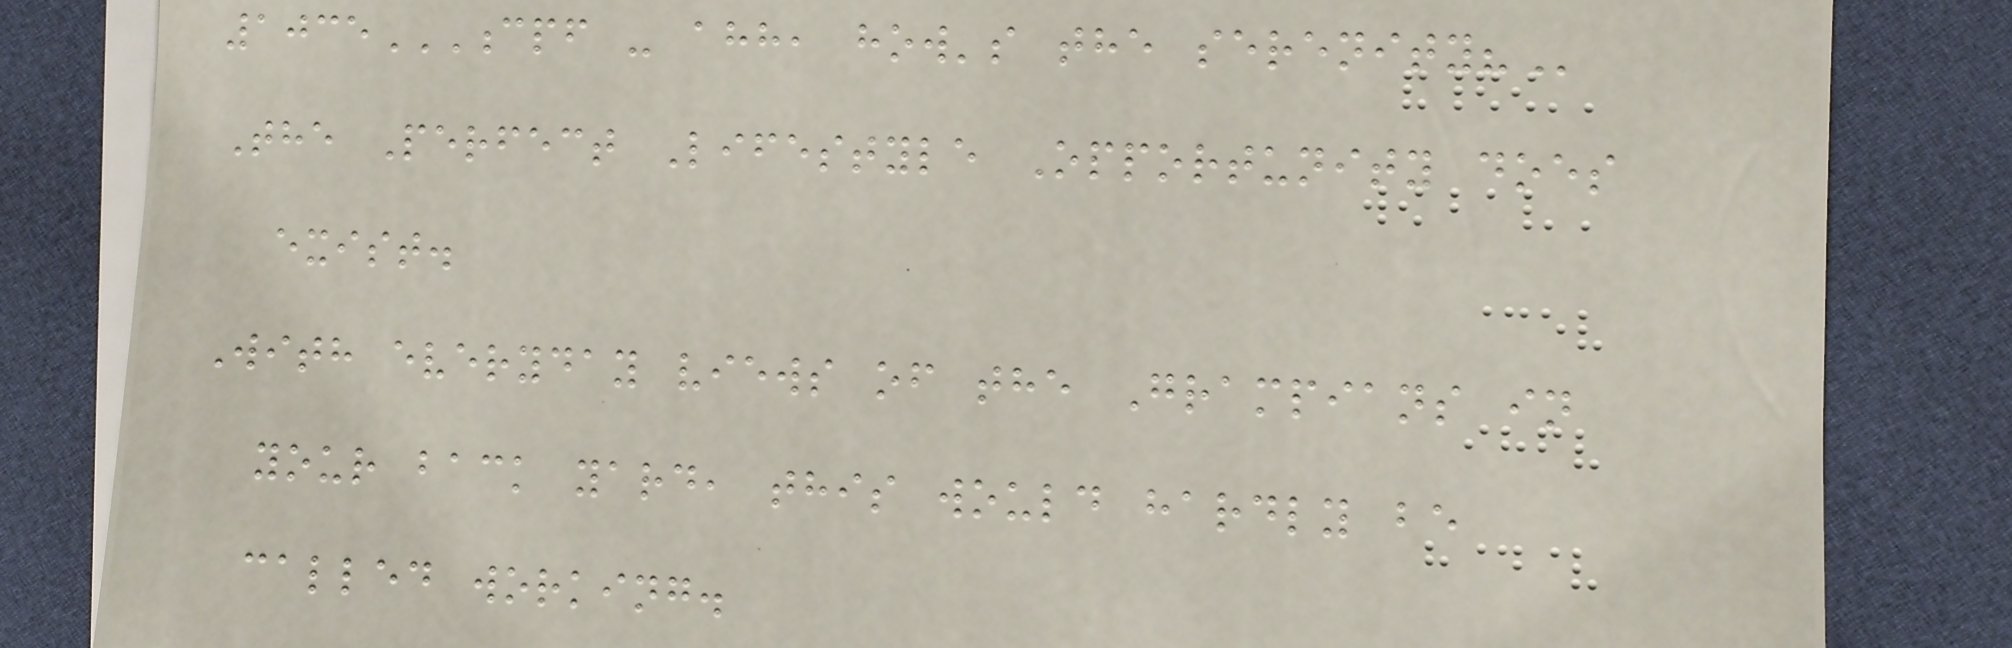1035CPF - AHH, HOW'S THE SERENITY?
The Perfect Lifestyle Opportunity does
exist.
With everyday views of the Grampians in
your back yard, this would hardly be
called working.
